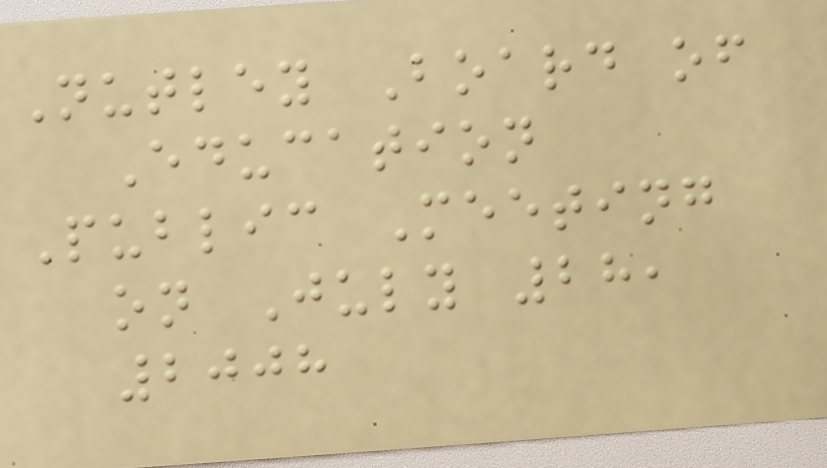Nutley Board of
Education
Public Meeting
on July 28,
2008
